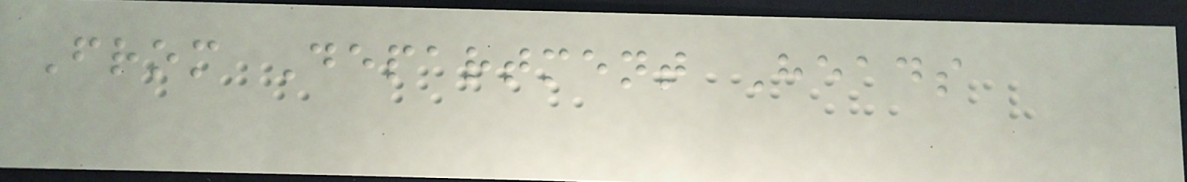From Department Heads
